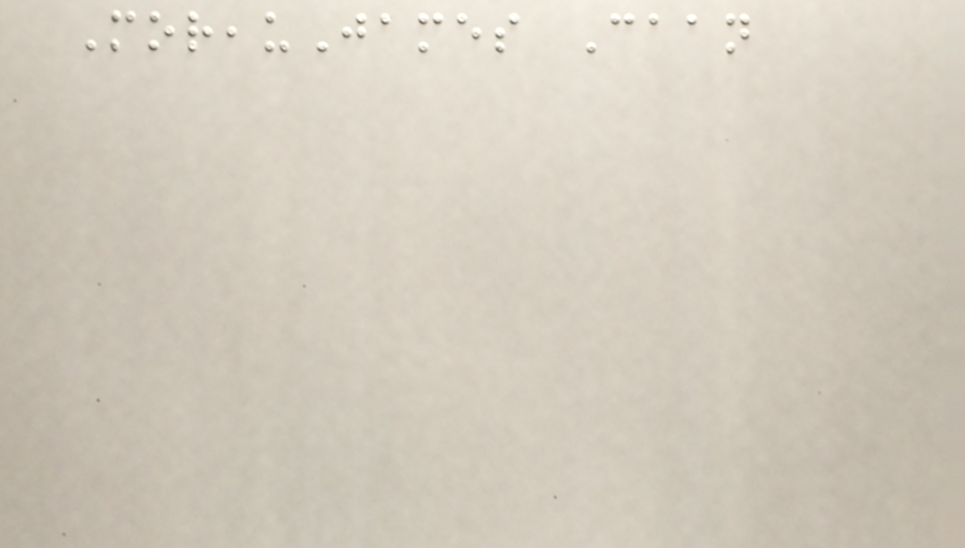MoreauJames Caan
